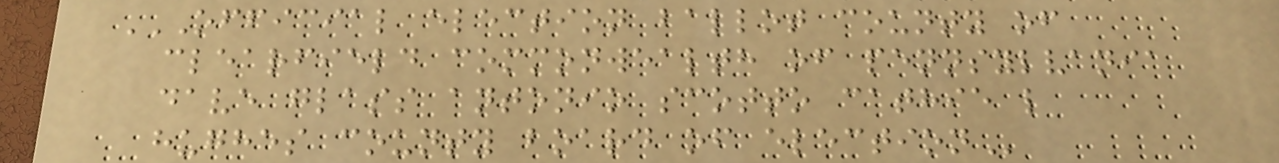OFFICIAL ELECTION BALLOT COUNTY OF
CLEARFIELD COMMONWEALTH OF PENNSYLVANIA
DAVE GLASS ANTONIO SCOTTO CATHIE L
HUGHES COUNTY BOARD OF ELECTION
